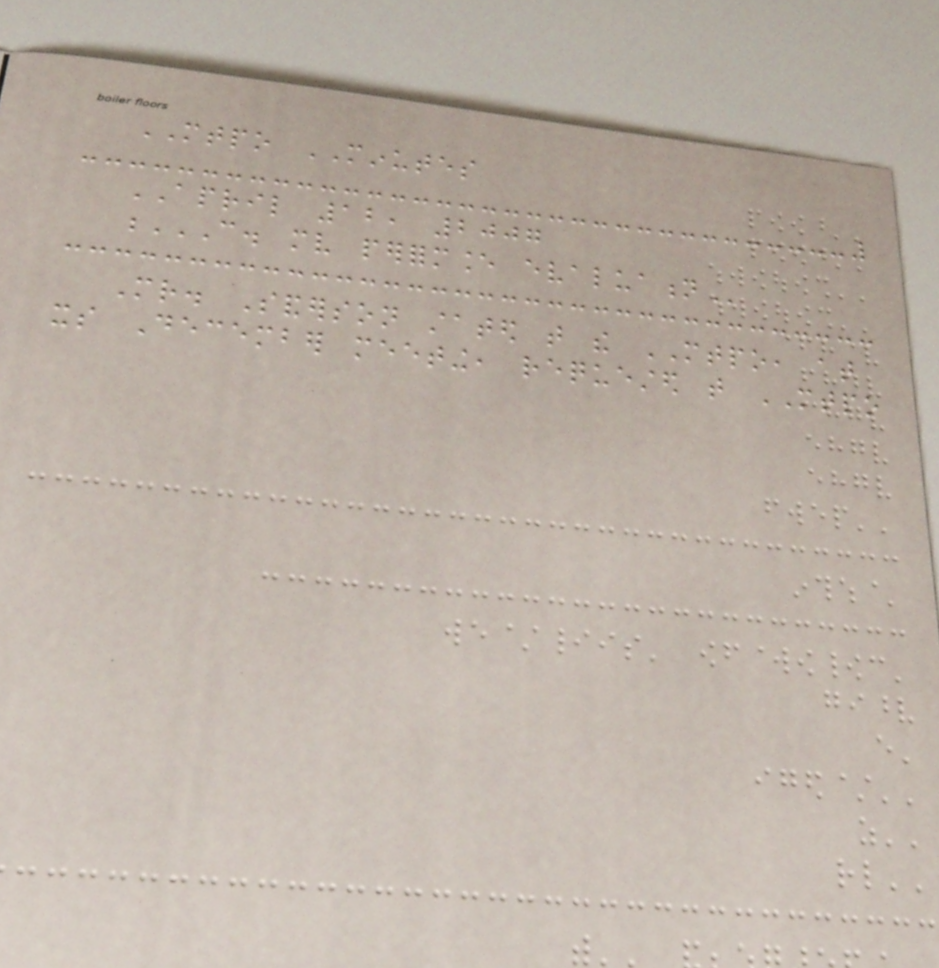MTPO MINUTES
APRIL 12, 2007
C. MV PERFORMANCE EVALUATION
Mr. Sanderson stated that the MTPO, at
its December meeting, requested that MTPO
